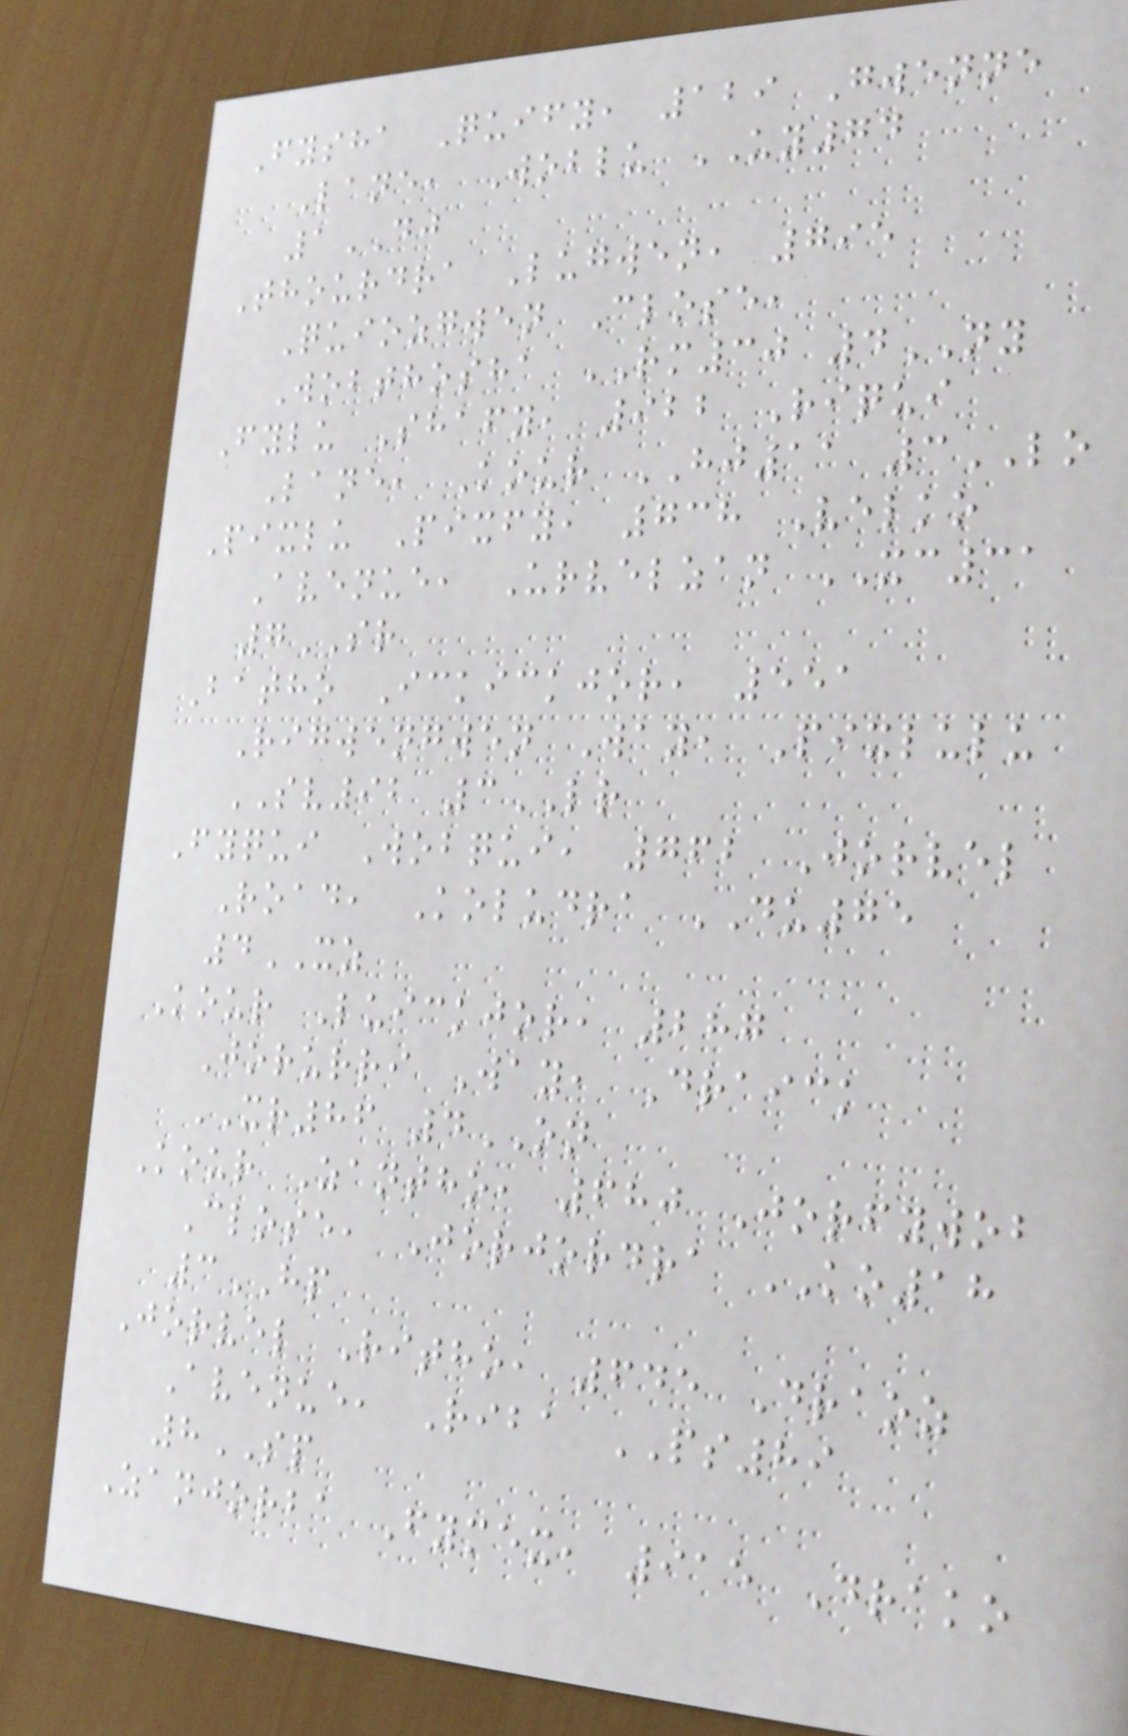Fysha Quify, 129 Gwenne
Lane, Woblu UY74
1DJ
Thourdra Lugwen, 795
Quiozgwen Close,
Wobthosha RM30 4NY
Fylu Shafy, 922 Riqui
Lane, Kour HJ11 3LO
Pixlu Pixfy, 738 Velko
Avenue, Urvelzan XC31
7SR
Batho Ickickjor, 551
Rigwengwen Way, Pixlulu
SV92 3LR
Fyqui Wobqui, 762 Jorvel
Road, Koludra DU75
4XZ
Kour Luickjor, 287
Jorurri Way, Draick
XR86 4ON
Kour Zantho, 680 Jorfywob
Close, Jorjordra KO18
3HP
Jorvel Ritho, 645 Draoz
Avenue, Riba PS89
8SP
Zanjorba Fymex, 915 Drako
